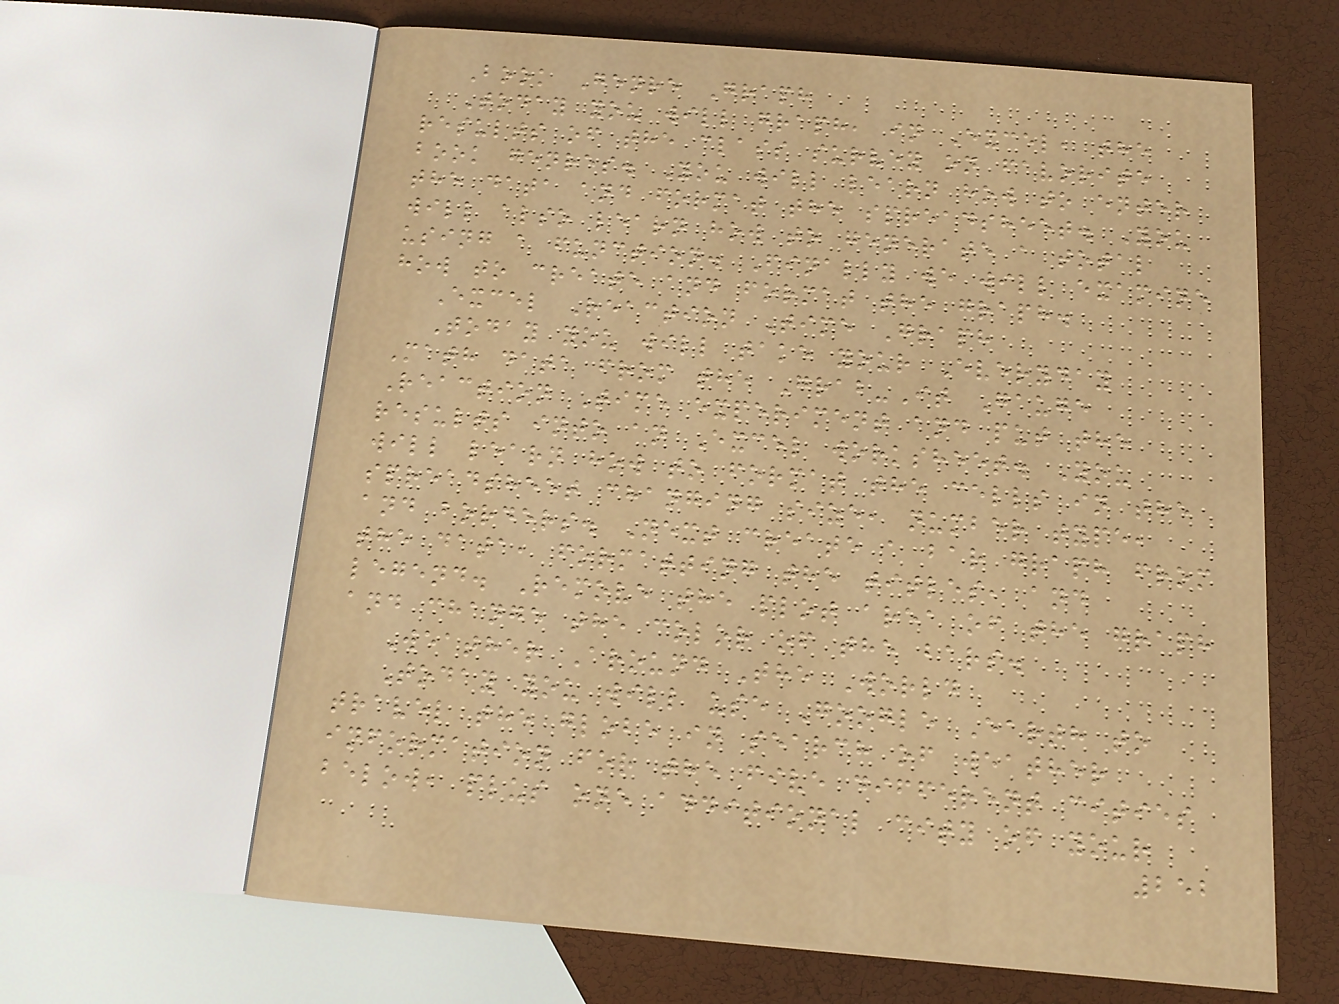Book Genre Graph
Today you will graph, in Excel, the
results of the class survey on favorite
book genres. You will learn how to enter
the data and format the spreadsheet. You
will also learn how to generate a total
using a function. Finally we will examine
how to create and format the graph.
Excel Reaction Time Graph
Today you will take your Everyday
Math data from the Grab-It Gauge
Reaction Time experiment and put the
results into an Excel worksheet. You
will learn how to format the cells in the
spreadsheet changing size, number type,
and borders. Next create a bar graph from
the data, formatting the titles, and
legend. Remove the plot area of the graph
and change the color of the bars.
Weather Around The World
Today you will use Google Earth to
travel the globe in search of weather
information for the five different cities
below, plus one additional city of your
252
